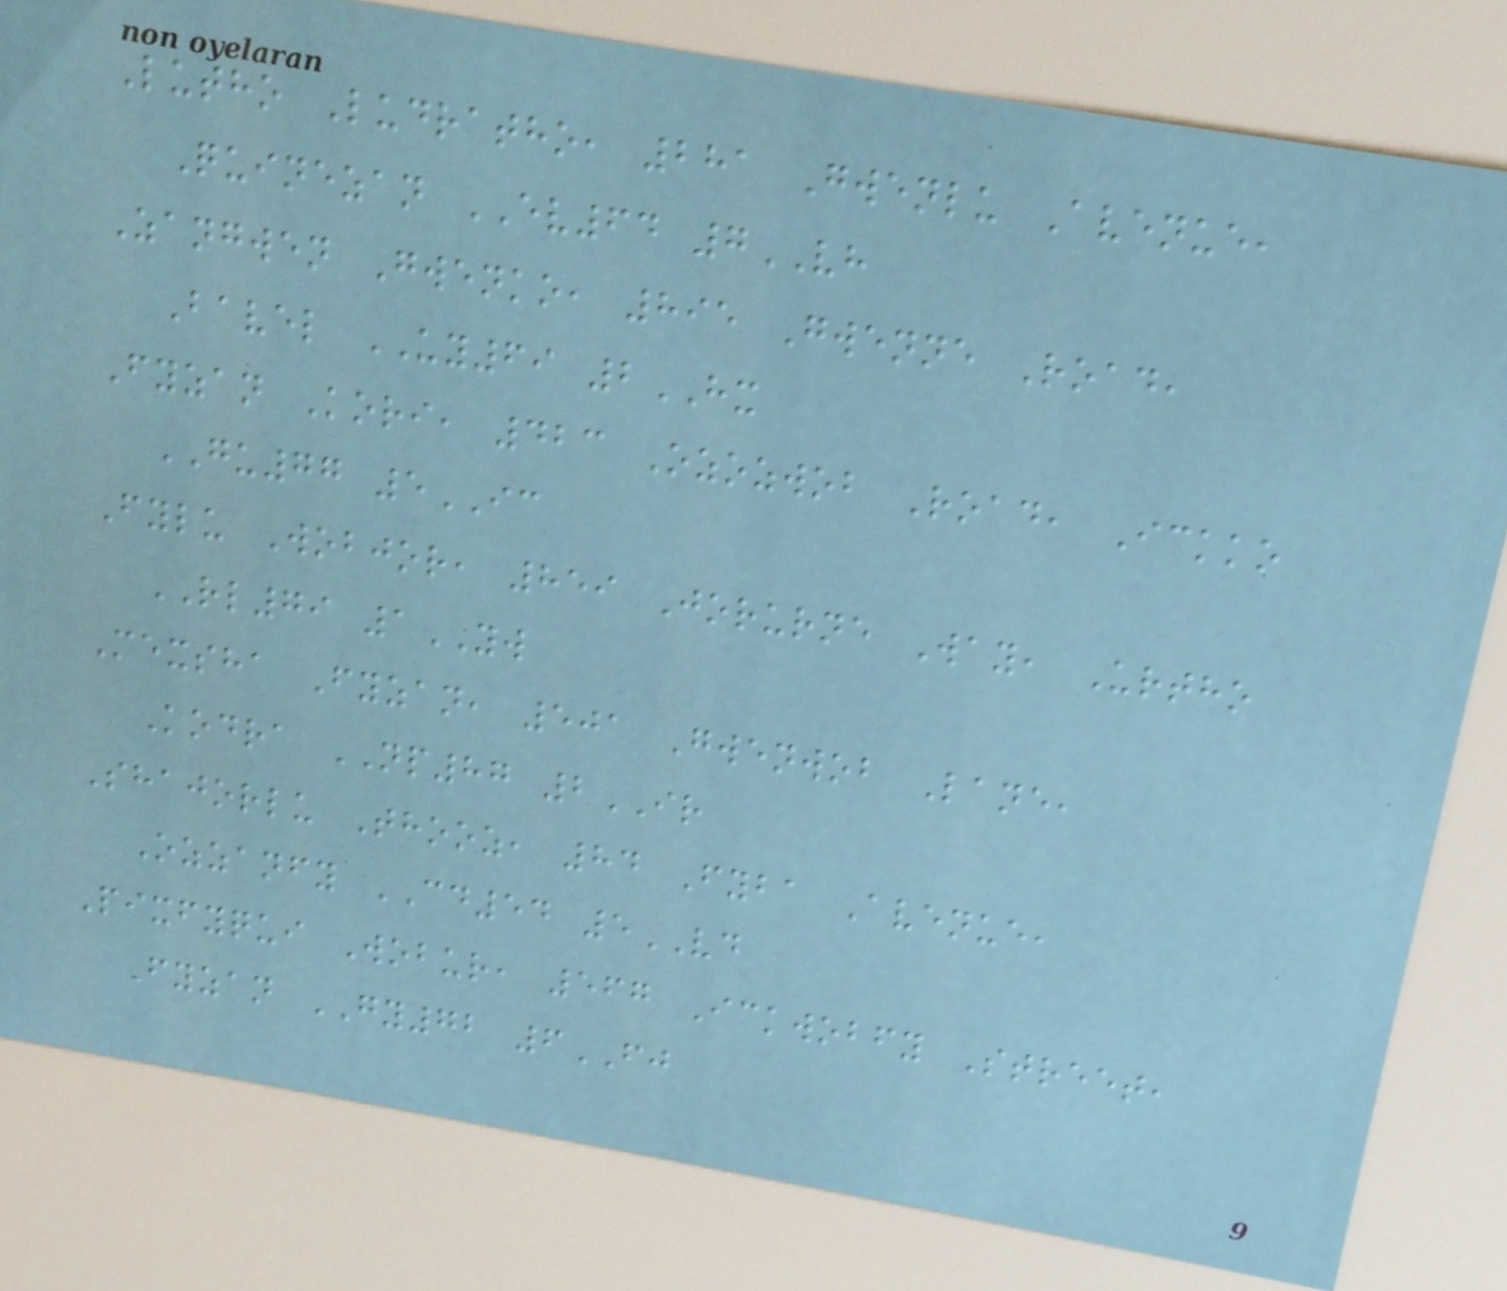Lutho Ludratho, 281 Gwenlu Avenue,
Quinezan EV64 7VH
Zangwen Gwenko, 895 Gwenne Road,
Bavel UY69 2HX
Fyzan Kori, 423 Ozozwob Road, Ickko
GU77 5IC
Fylu Wobjor, 859 Jorurne Way, Urtho
RL79 1YW
Mexsha Fyzan, 501 Gwenwob Lane,
Kodra NP87 2IR
Shajorlu Thooz, 84 Fyba Avenue,
Ozzanfy CD54 5VD
Pixfyqui Wobur, 567 Ickwobfy Street,
Fyzan GY72 6FJ
